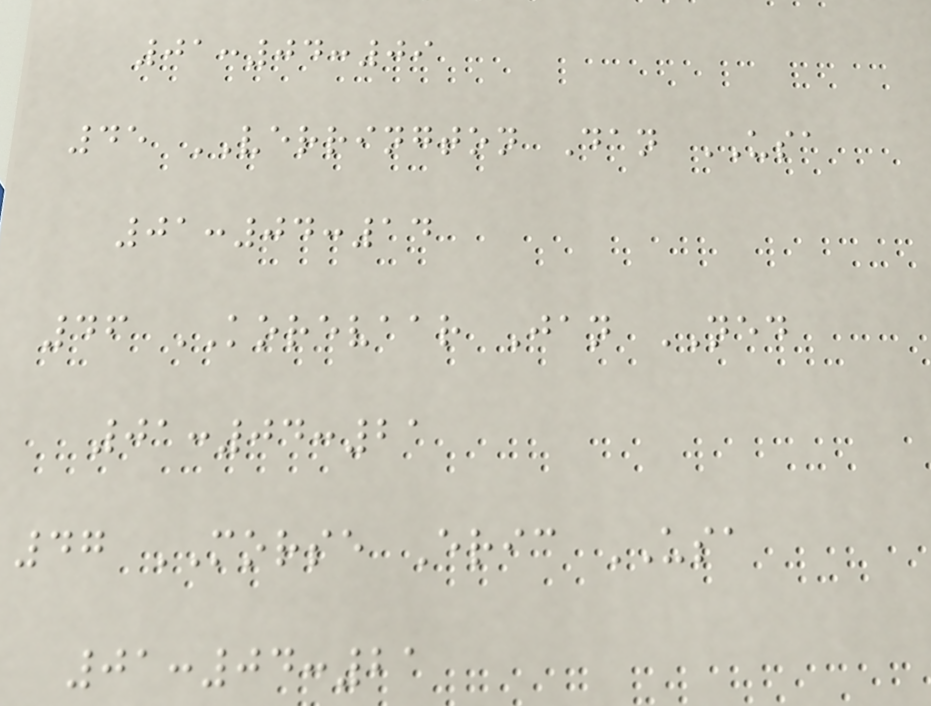01:04:09
45 VERRINGTON Dan USA
01:04:14
46 KOREVAAR Jan NED
01:04:21
47 MORSE Eric USA
01:04:21
